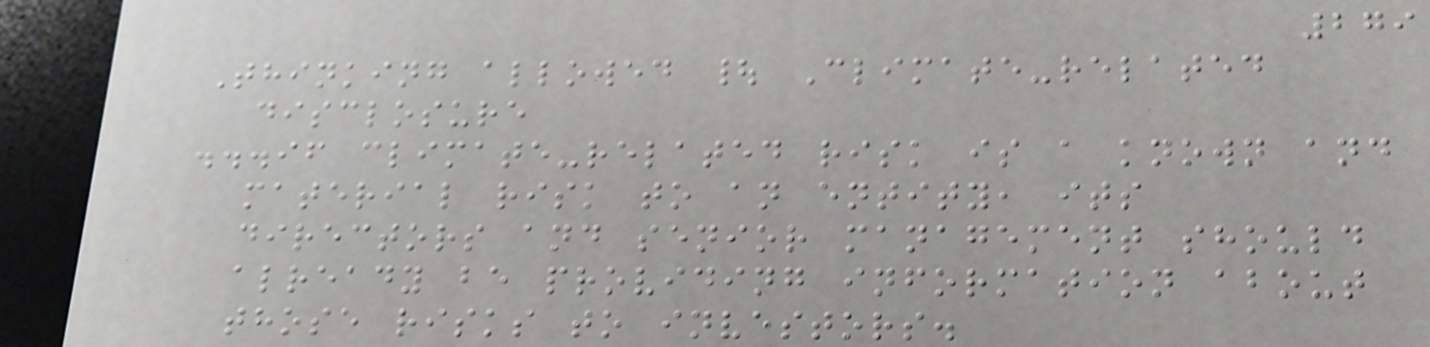279
Thinking allowed | Climate-related
disclosure
...if climate-related risk is a known and
material risk to an entity, its
directors and senior management should
already be providing information about
those risks to investors.
